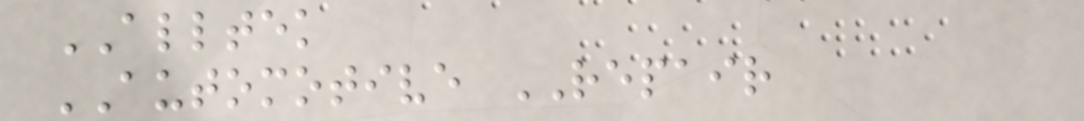ALLTEK
AUTOMOTIVE REPAIR
